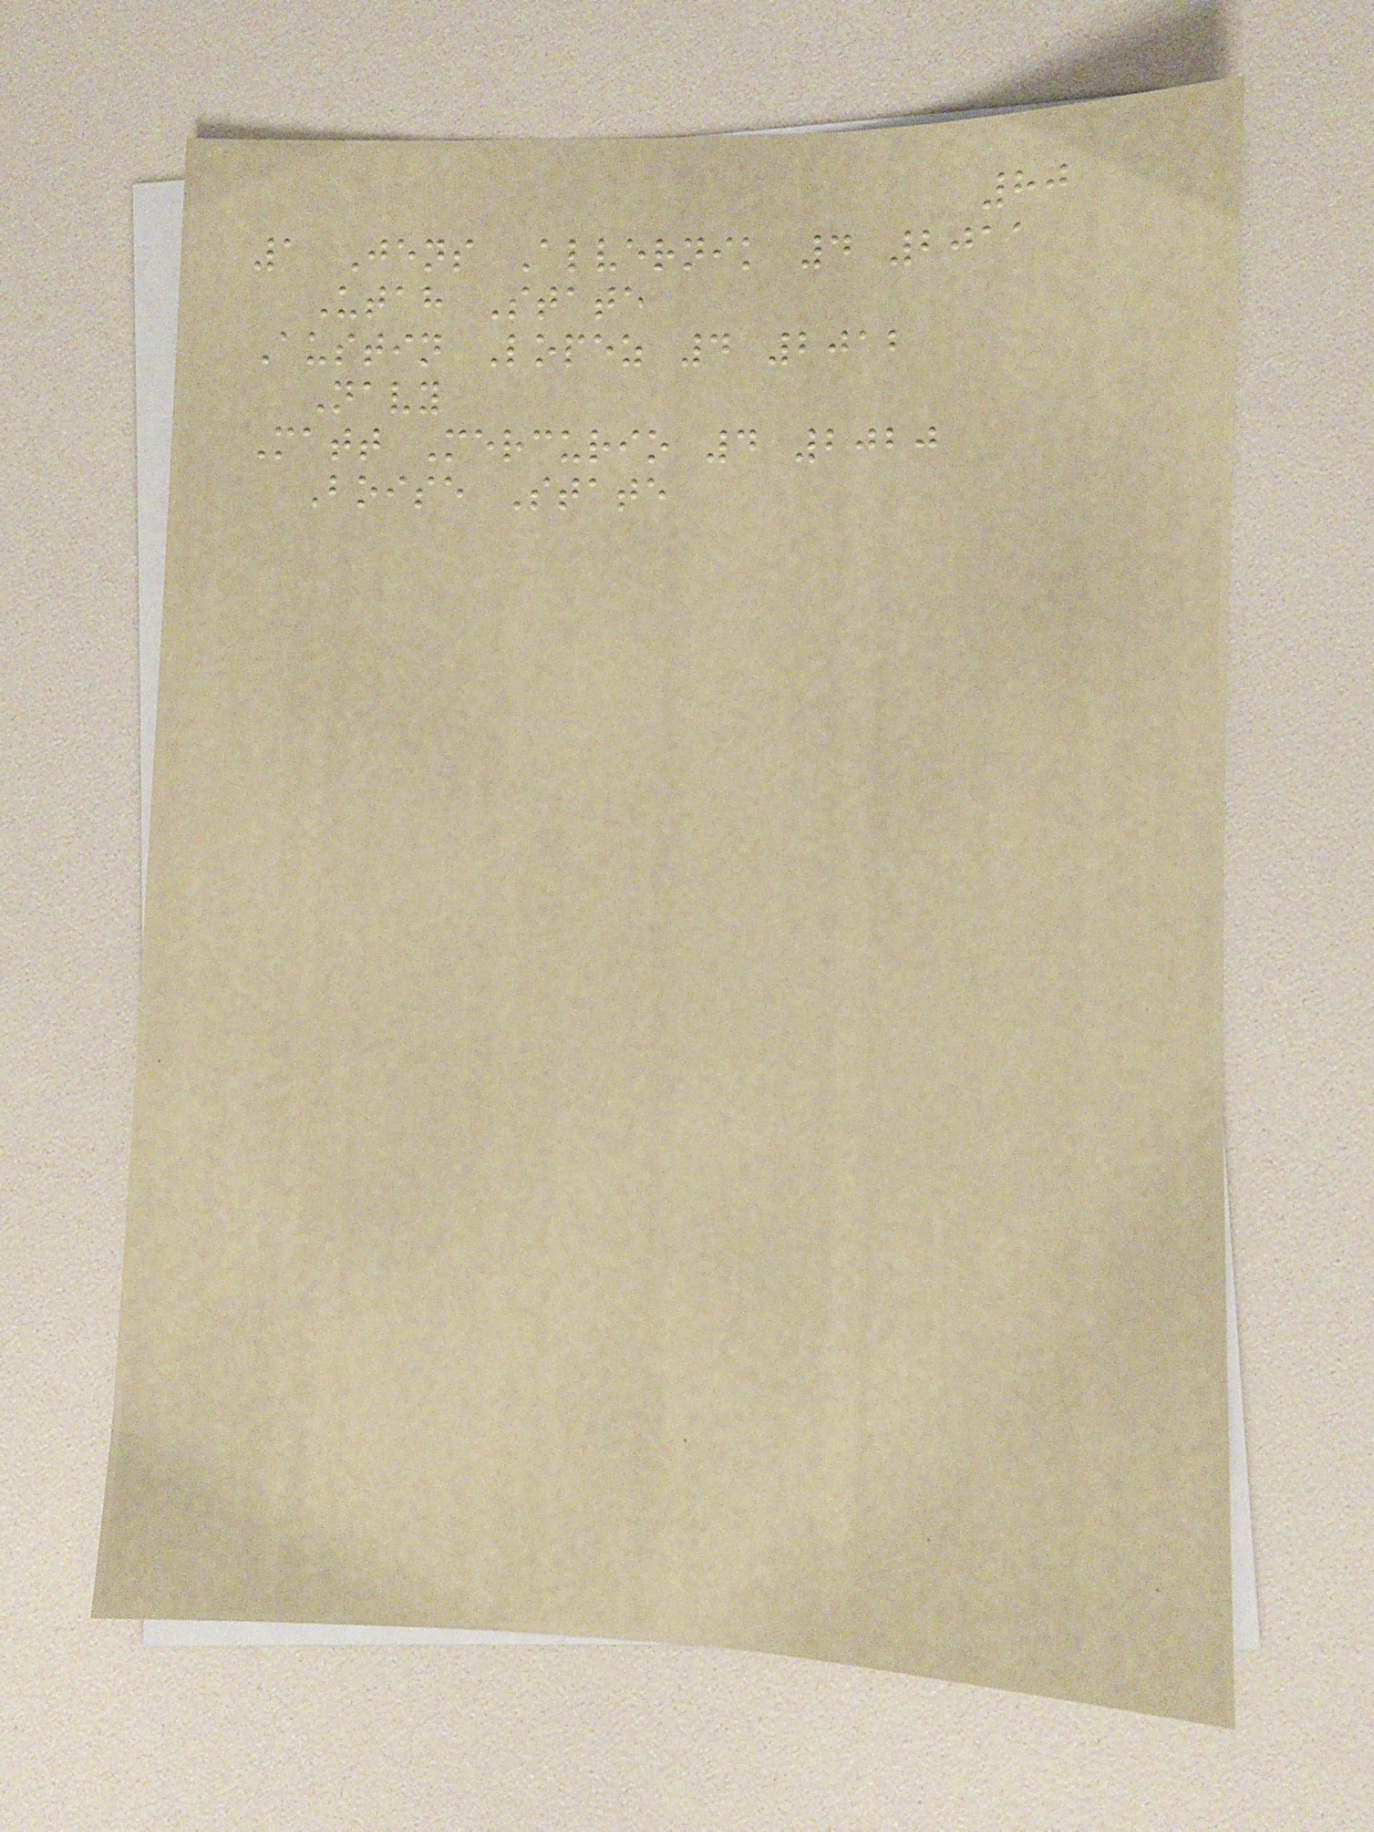80
1 Jens Alvernik 4 2011
Utah State
Austin Lopez 4 2012
Navy
Matt Mercurio 4 2020
Boise State
